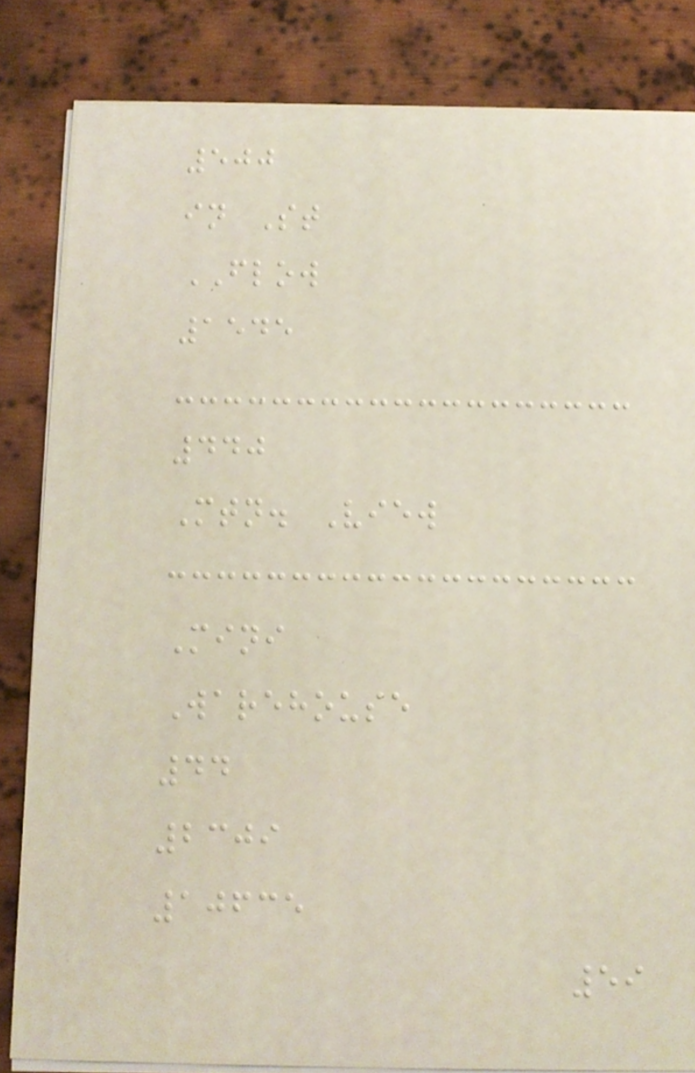500
in St
FLOW
1545
440
Mtn. View
Mini
Warehouse
44
2309
10635
59
